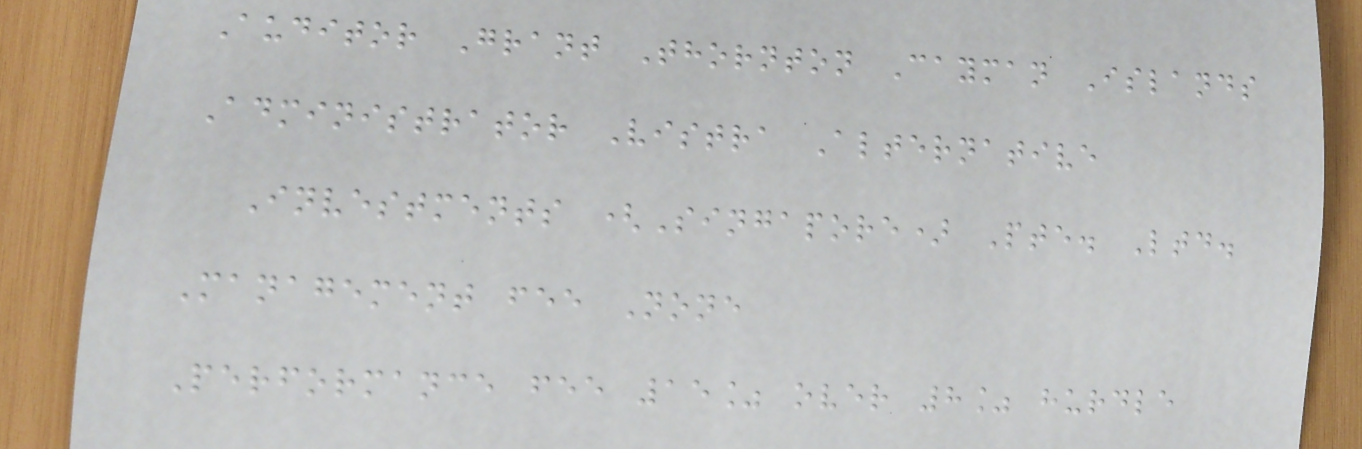Auditor Grant Thornton Cayman Islands
Administrator Vistra Alternative
Investments (Singapore) Pte. Ltd.
Management fee None
Performance fee 15% over 8% hurdle
